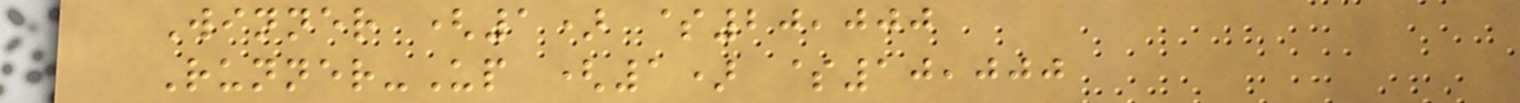Winner (1) $20,000
Runner-Up (1) $10,000
